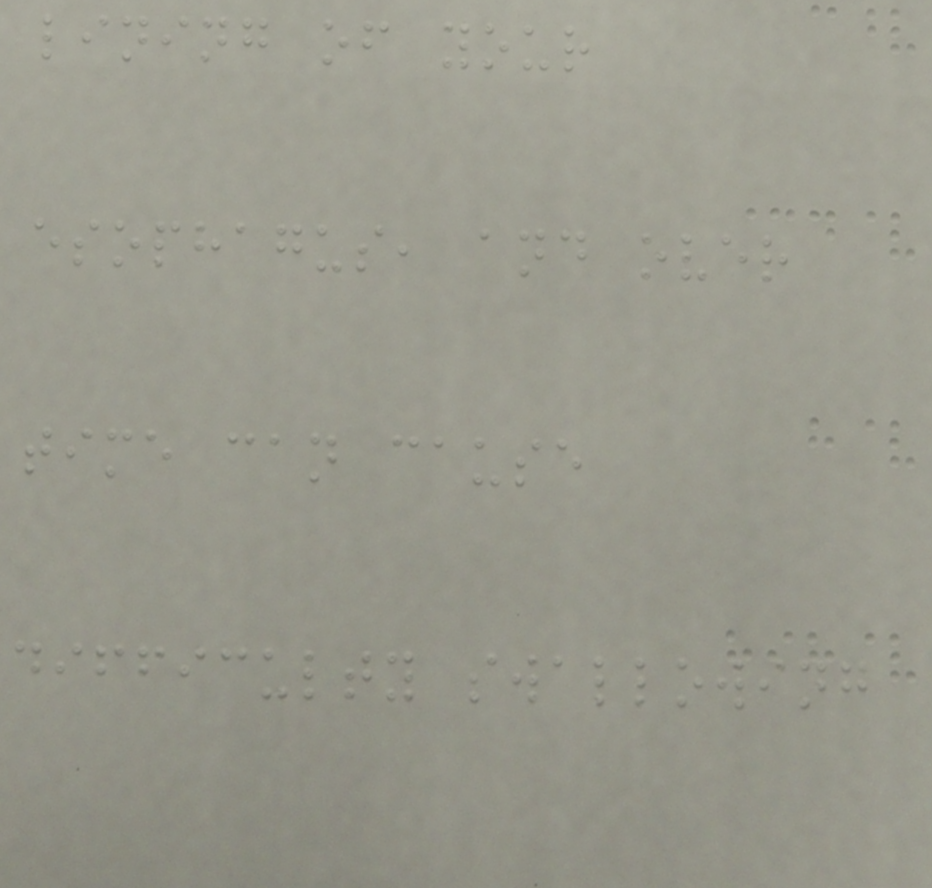lining of your
esophagus, and over
time can cause
difficulty swallowing
